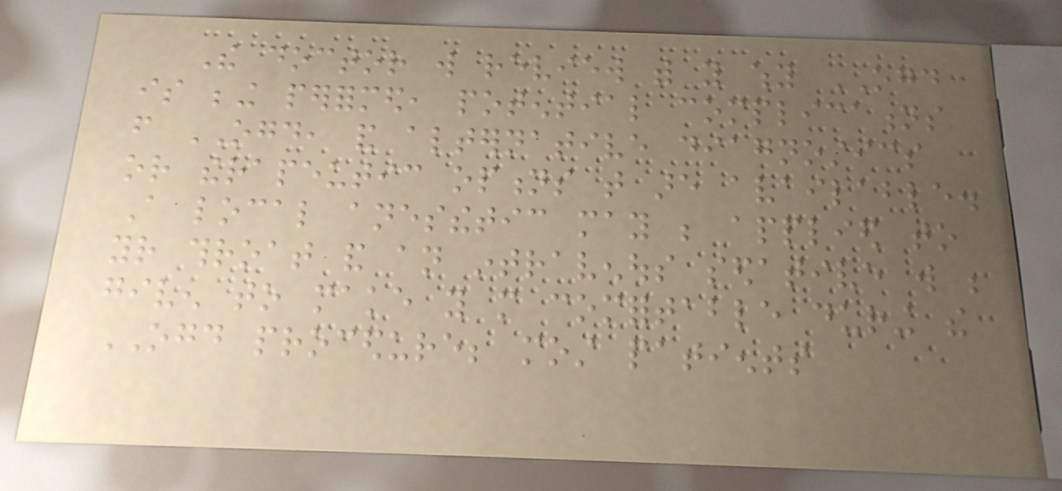The doctor will review with you why OGD
is being performed, potential complications
from OGD, and alternative diagnostics
or therapeutic options that are available.
A local anesthetic may be applied to
your throat and an intravenous sedative will be
given to make you more comfortable during the
OGD procedure; most patients
